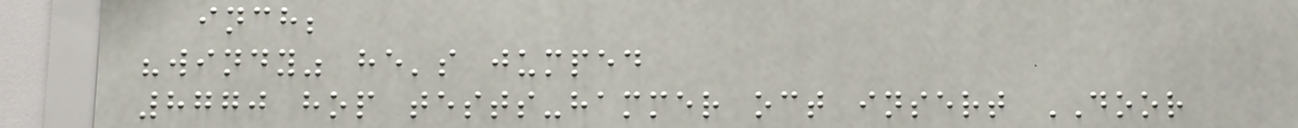inch;
"windy" he's jumped
8770 hop tests-hammer oct insert DOOR
